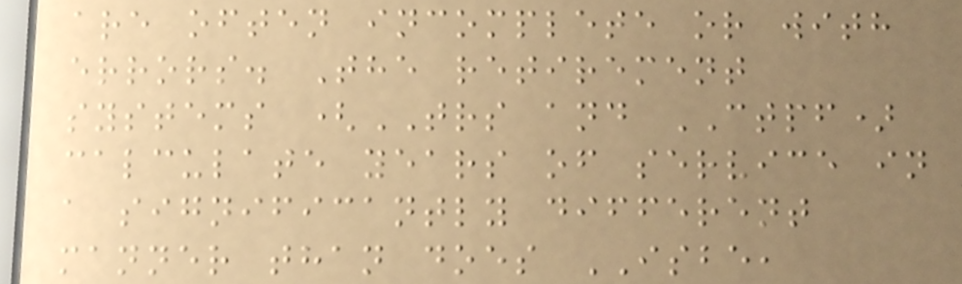are often incomplete or with
errors. The retirement
systems (TRS and CTPF)
calculate years of service in
a significantly different
manner than does ISBE,
